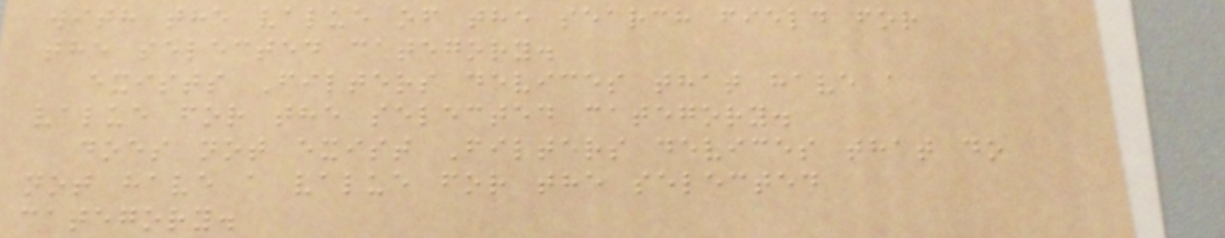with the value of the search field for
the selected category.
exists Filters devices that have a
value for the selected category.
does not exist Filters devices that do
not have a value for the selected
category.
